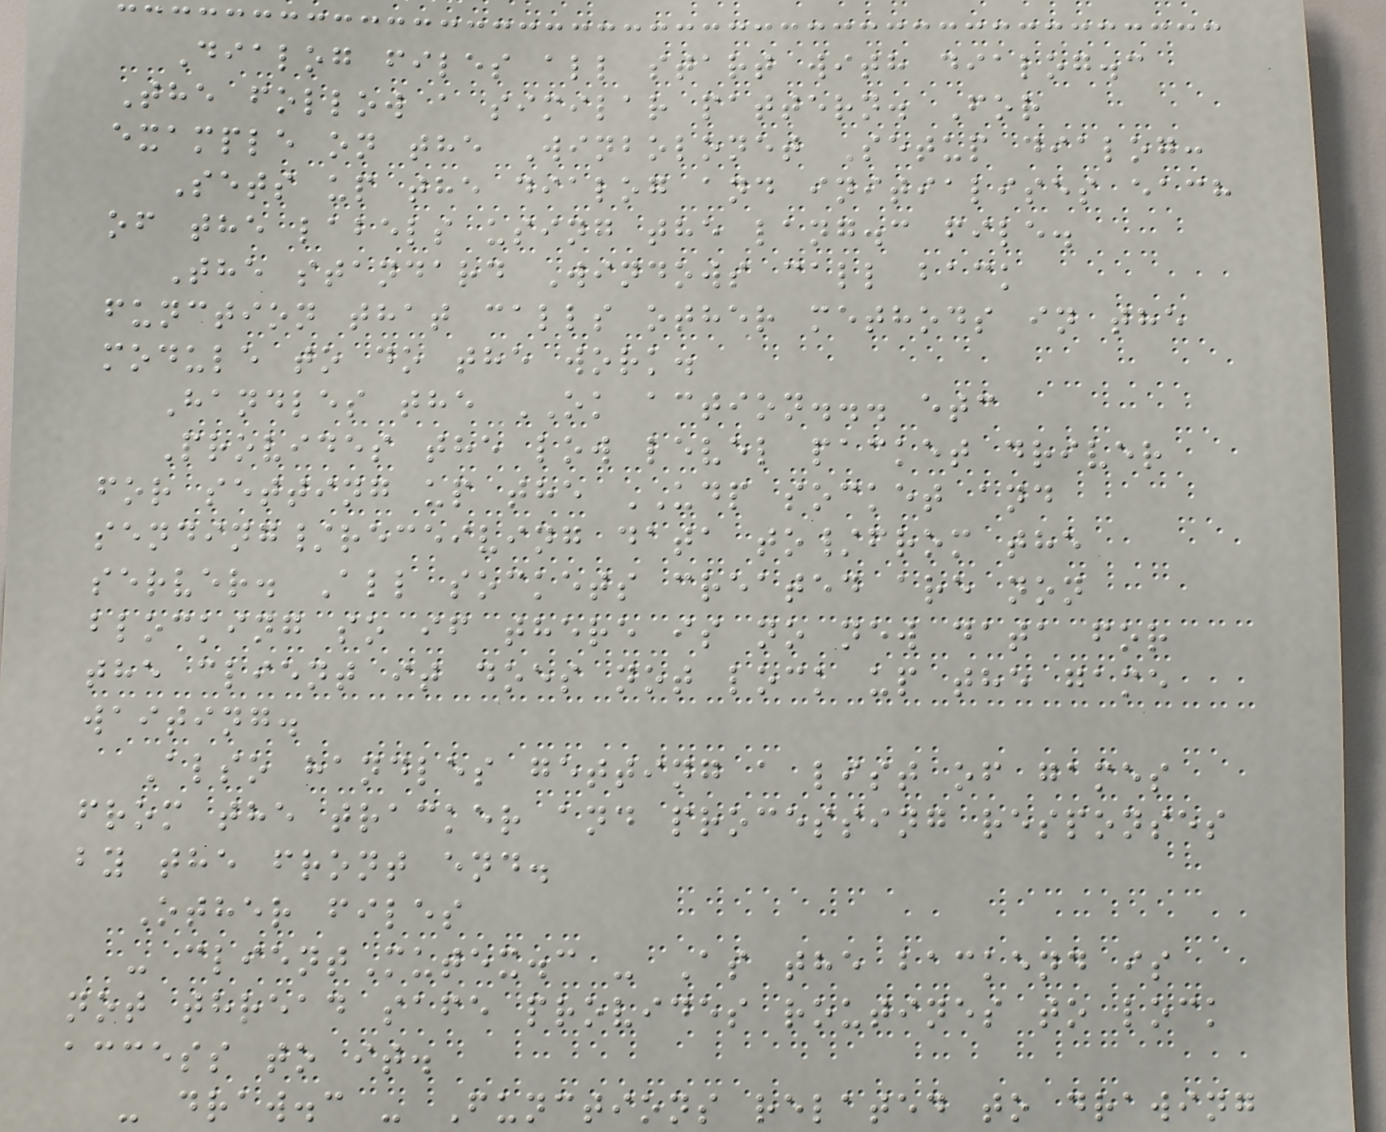Dialog files all start with dialog.c
The follow a similar pattern. For
example on the Winbolonet Setup dialog:
Sets up the dialog and initialises each
of the labels using the lang.c file.
The standard Windows call back
function that calls other methods in the
module to do the work.
Handles the OK action... etc
Provides the low level packet driver
for setting up the UDP socket and
sending/receiving data to/from the
server. All sockets created are non
blocking so if there is no new data for
the client it does not lock up the game
waiting.
Also handles getting a list of games
from the tracker and processing responses
by the front end.
Other files
- clientMutex.c - As the backend is
not thread safe provides routines to lock
access to it.
- draw.c - Functions related to drawing
